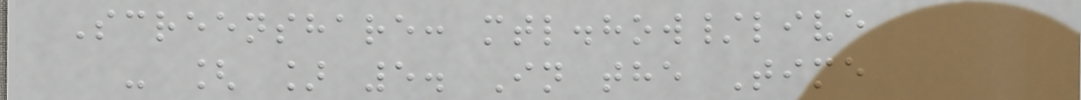Screenshare: mtl.how/live
- [ ] 5. In the Time
